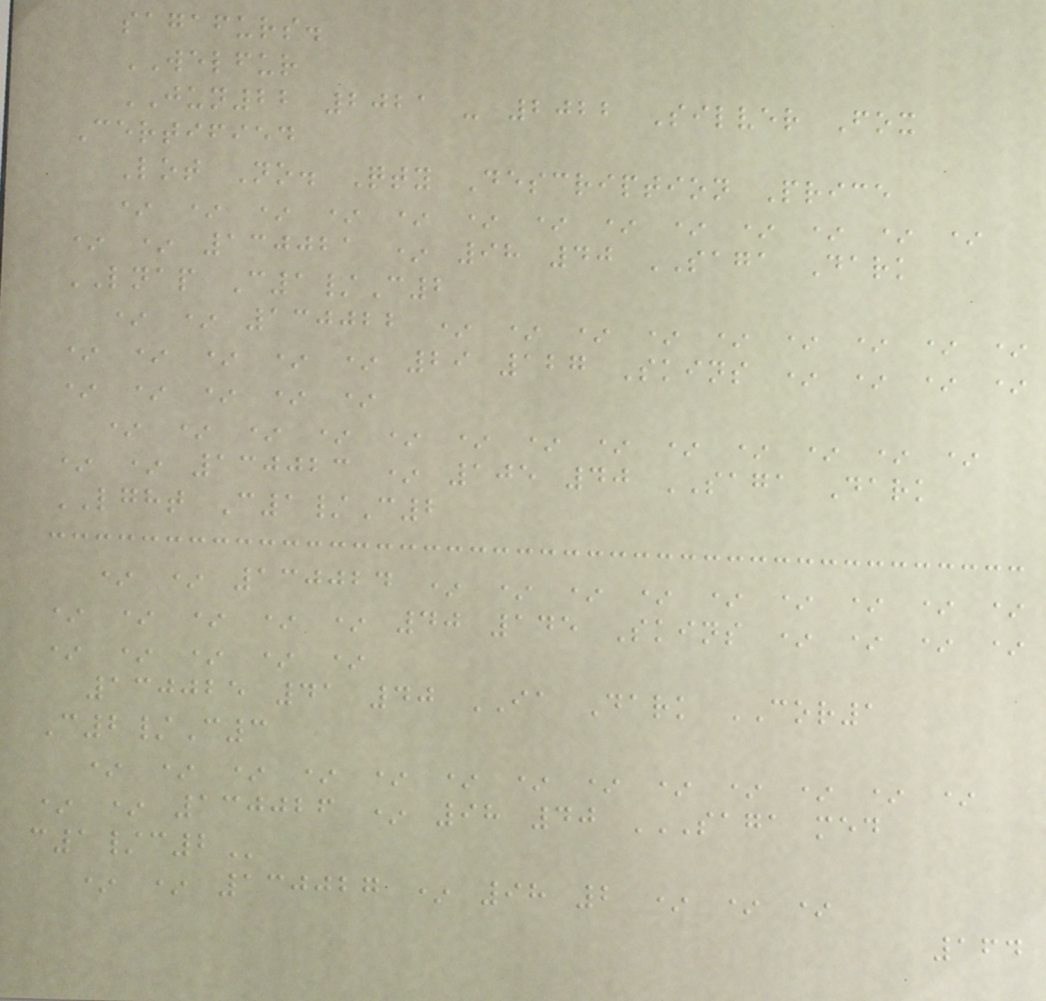sagafurs.
WELFUR
JUN22 2021 - 2022 Silver Fox
Certified
Lot No. Qty Description Price
* * * * * * * * * * * * *
* * 130021 * 98 40 SAGA Dark
LNAP C1/C2
* * 130022 * * * * * * * * *
* * * * * 29 127 Skins * * * *
* * * * *
* * * * * * * * * * * * *
* * 130023 * 105 40 SAGA Dark
LGHT C1/C2
* * 130024 * * * * * * * * *
* * * * * 40 145 Skins * * * *
* * * * *
130025 41 40 IA Dark COR1
C2/C3
* * * * * * * * * * * * *
* * 130026 * 98 40 SAGA MED
C1/C2
* * 130027 * 98 2 * * *
164
